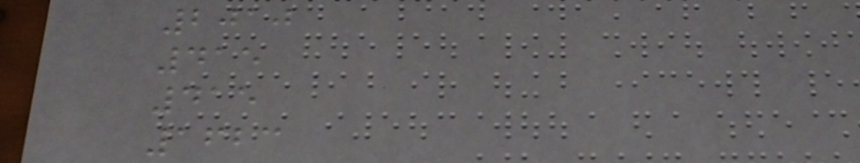2010
415
415
1623
